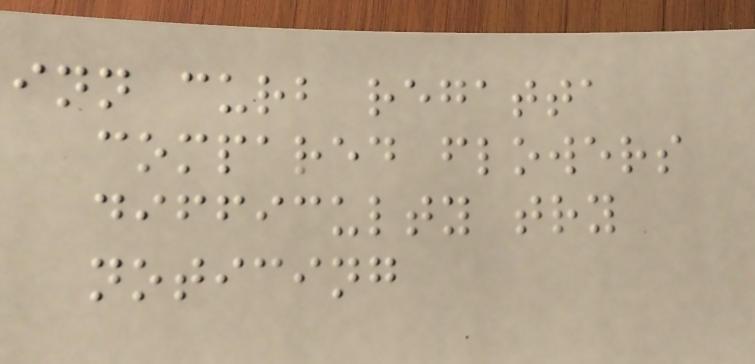inn curb regatta
compared flowers
difficulty try
noticing
